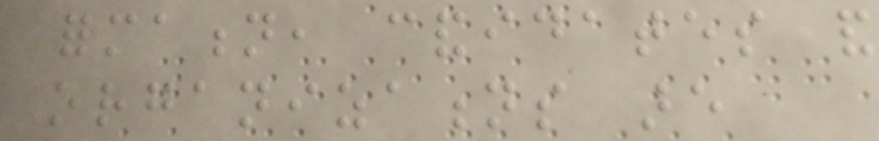formation, candidates and
organizations are
